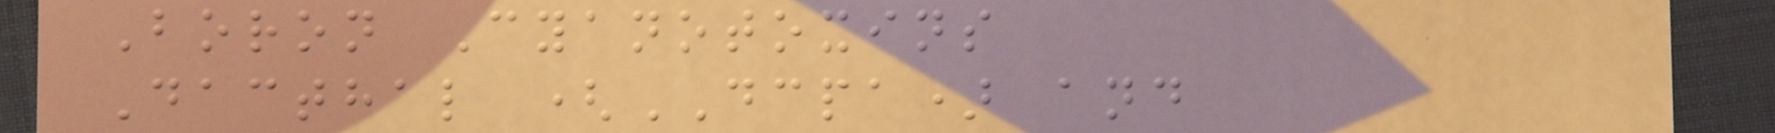Boron Cyanotoxins
Dacthal (DCPA) and
